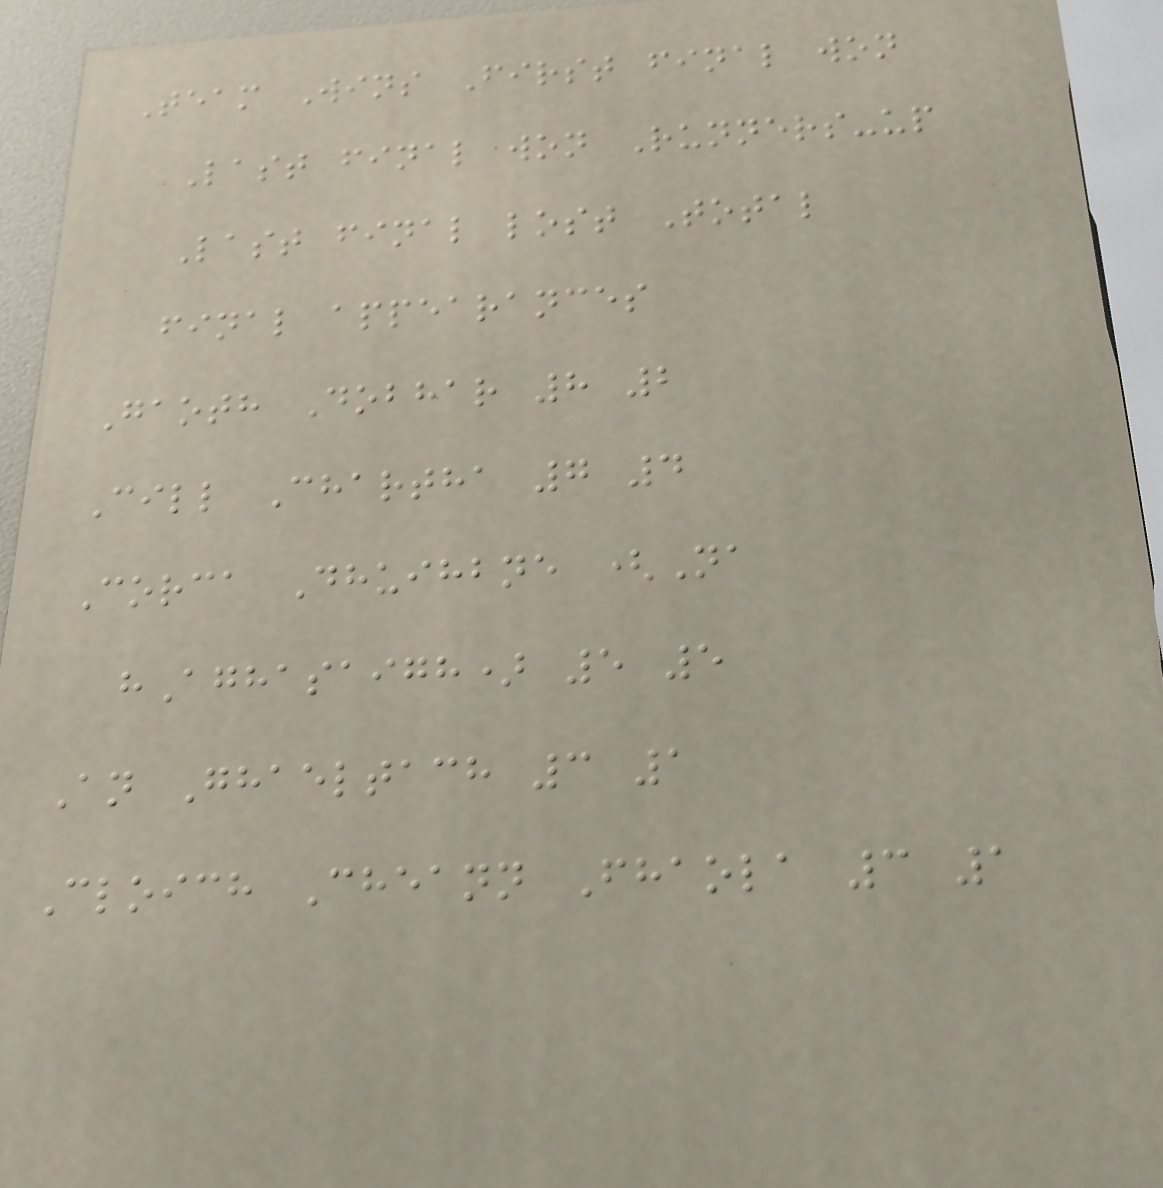Team Wins First final won
Last final won Runners-up
Last final lost Total
final appearances
Gaoth Dobhar 8 2
Cill Chartha 7 4
Corca Dhuihbne (Na
hAghasaigh) 5 5
An Ghaeltach 3 1
Cloich Cheann Fhaola 3 1
